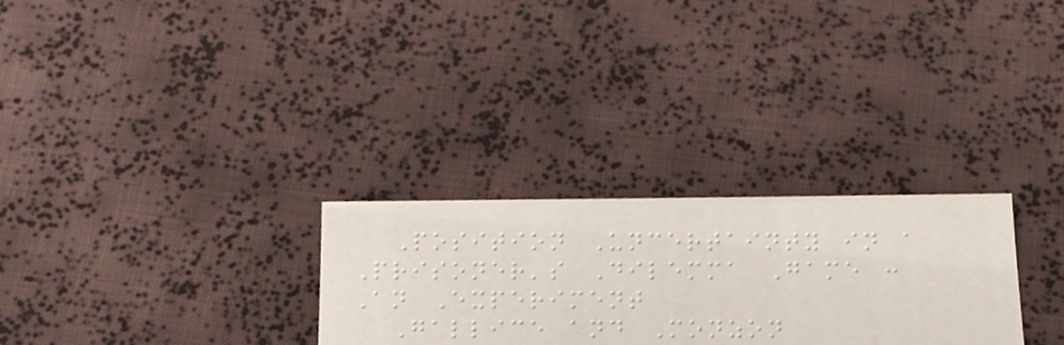Position Uncertainty in a
Prisoner's Dilemma Game :
An Experiment
Gallice and Monzon
